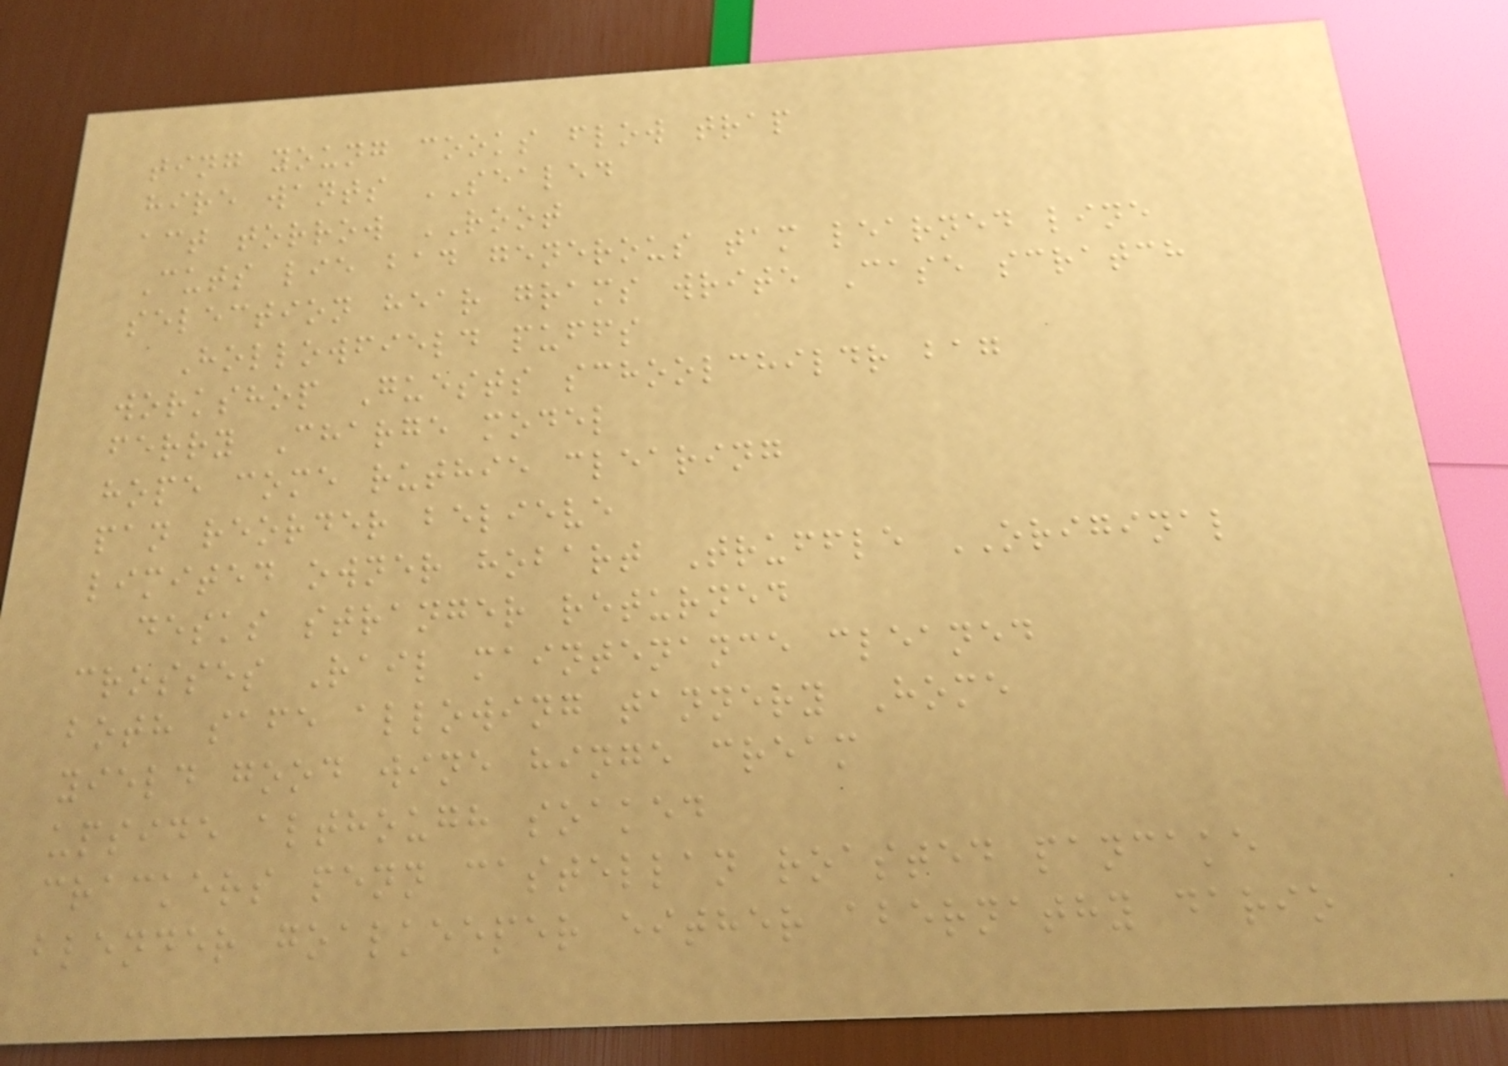ting young cooks flow trap
hire wants SEALED
act torrow ROOT
Cuts lie bad generous tam learned line
selection hear grams write Case scratch
Hollowfield puffs
workshop Guests schoolchildr bag
ferry Charge model
hope come ruthie clearing
pan reorder believe
limited owner hobart Truffle ORIGINAL
desks stranger returned
crosses Rail maintenance cleaned
both safe allowing tannery Home
yield good wine hinge cream
upside although soaked
crackers penn castellan roasted pancake
blender goalkeeper either abernathy dario
